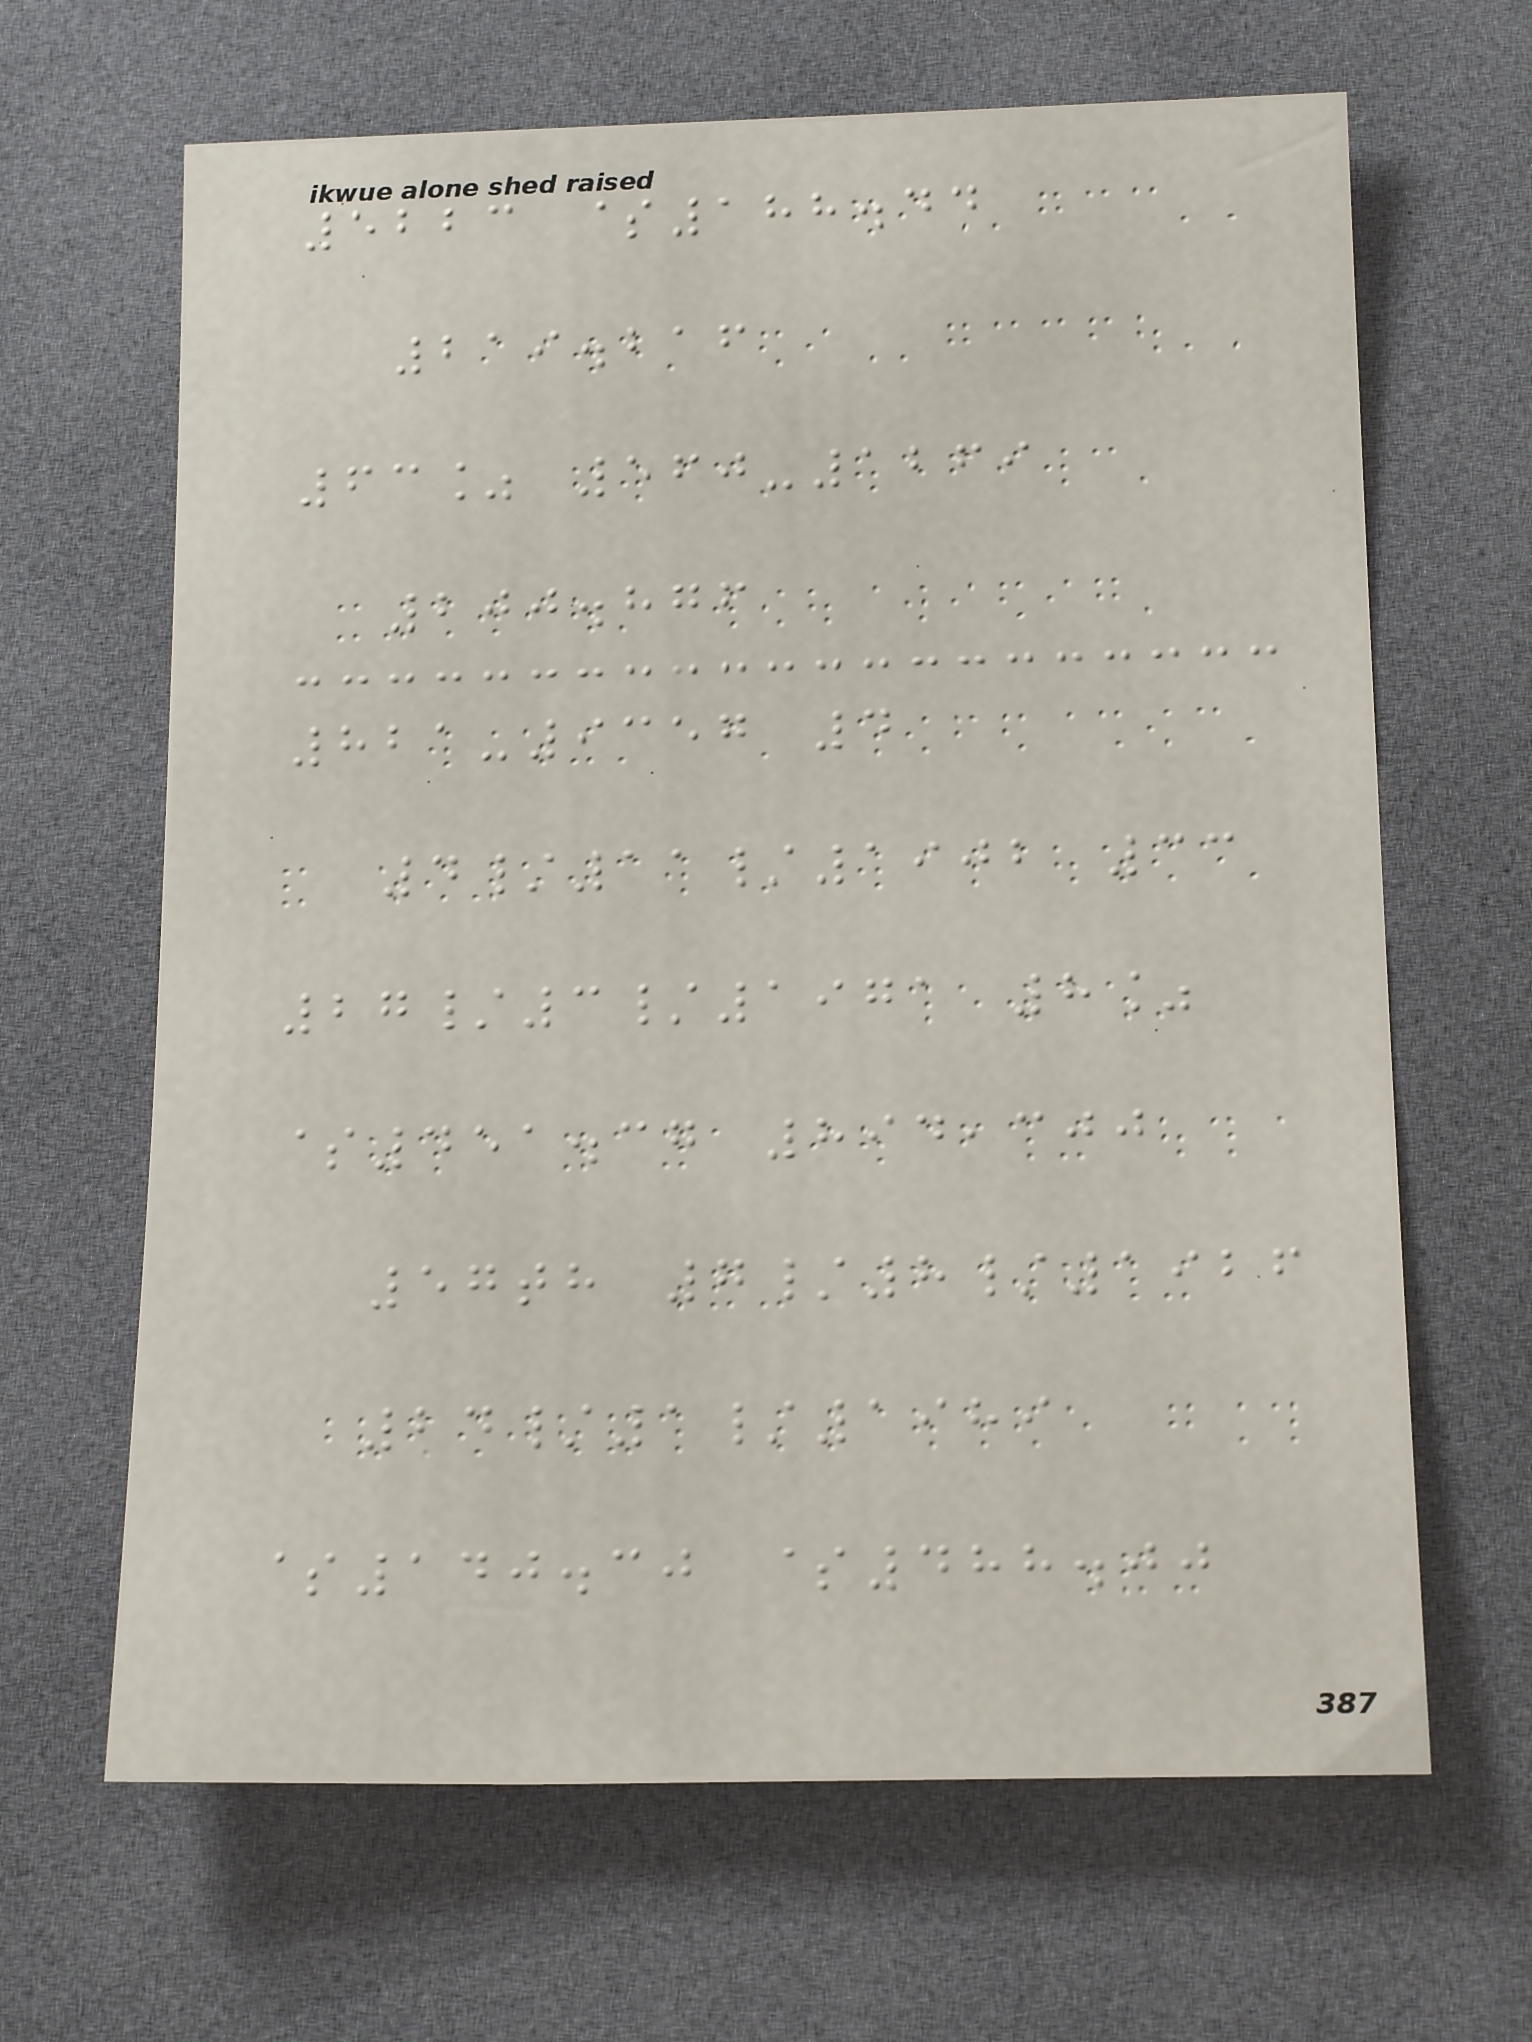5223 $188.44
219.216
63% 560-1269
200.876
821-9357 4
4/11/1902 33
27/3/1971 8%
$451.37 894,300
57th 7/8/1926
24/1/1989
$140.30 $488.00
